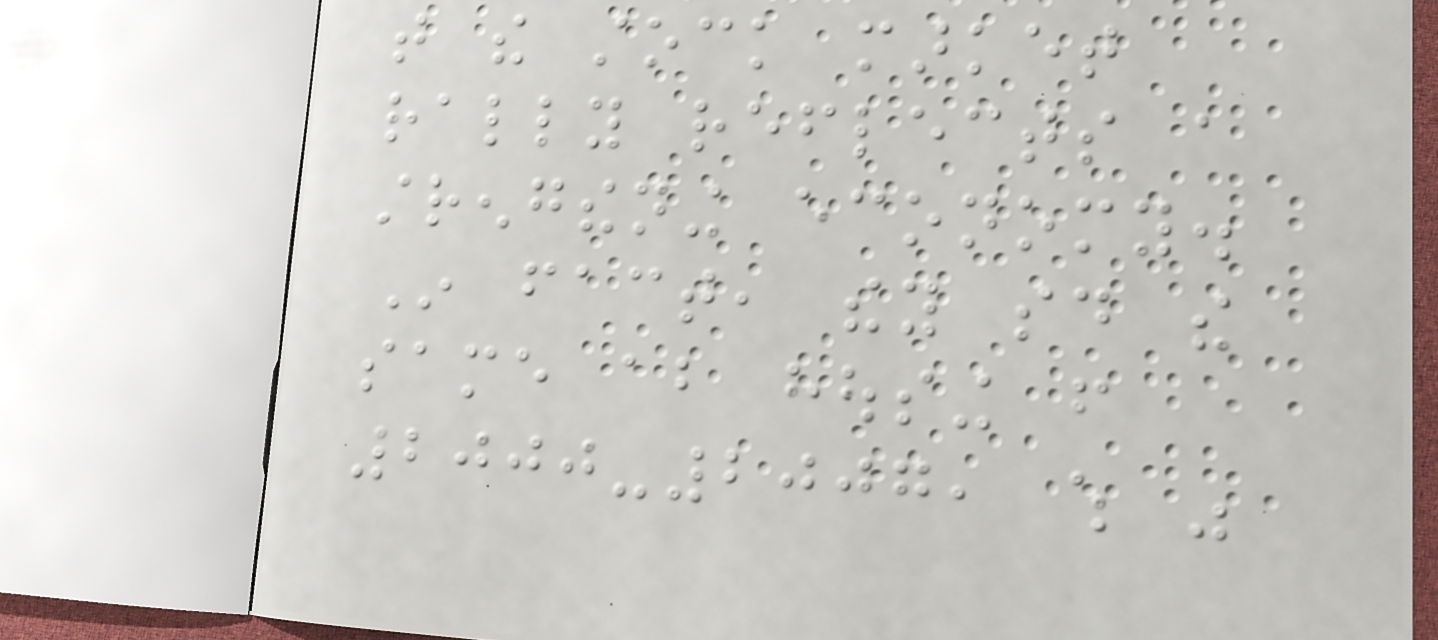that the stock market
rally reflects a
strengthening economy.
In fact, they said the
same about housing from
2000-2007, which was
